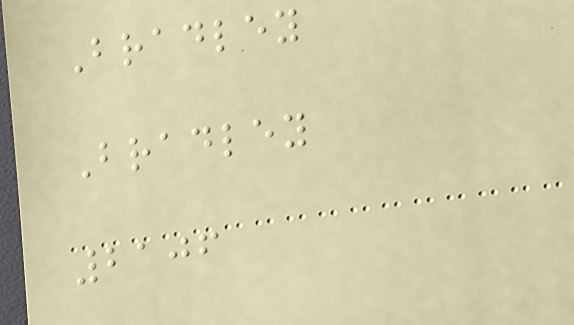Bradley
Bradley
2106
